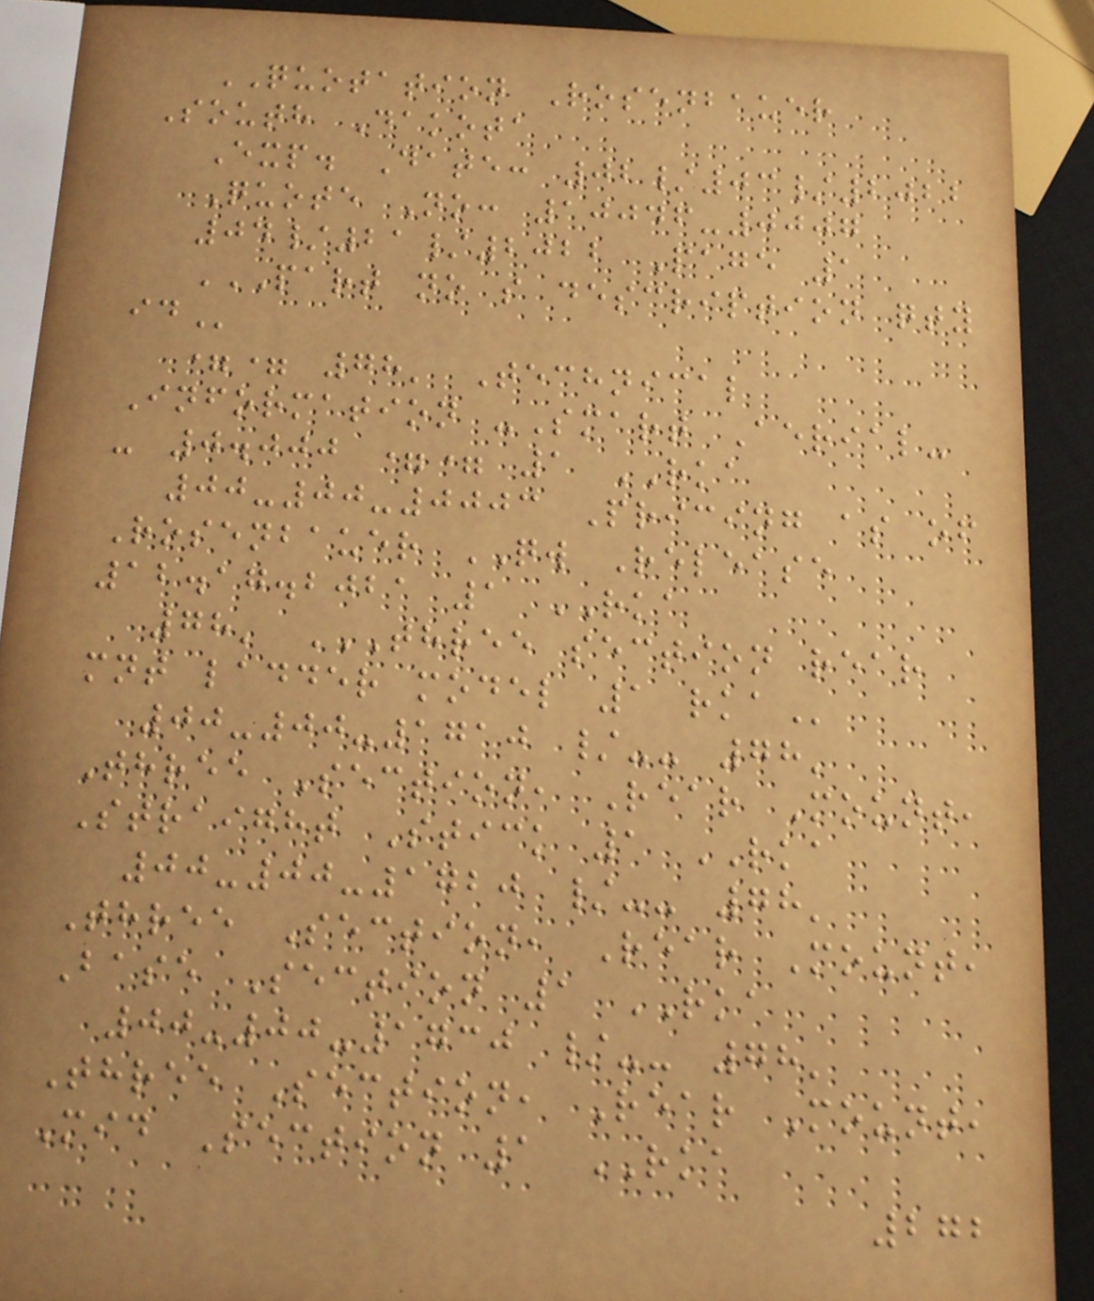QUOTATION Rosenbauer
South Dakota
Exp. Date: 02/03/2022
Quote No: 10046-0007
04/21/2022 Page 1
PART NO S DESCRIPTION QTY
ID
== 78' Technical
Information -Smart Aerial-
- 0.000 == 1 RKA
00-00-0003 Pricing as of
Rosenbauer QW Release
12.17.2021 1 RKA
78' THREE SECTION REAR
MNT LADDER MODEL 1 RKA
00-00-1710 /-- 78'
Three Section, Rear Mount,
Straight Stick 1 RKA
00-00-1720 /-- 78'
Three Section, Rear Mount,
Base Section 1 RKA
00-00-1730 /-- 78'
Three Section, Rear Mount,
Mid Section 1 RKA
272
